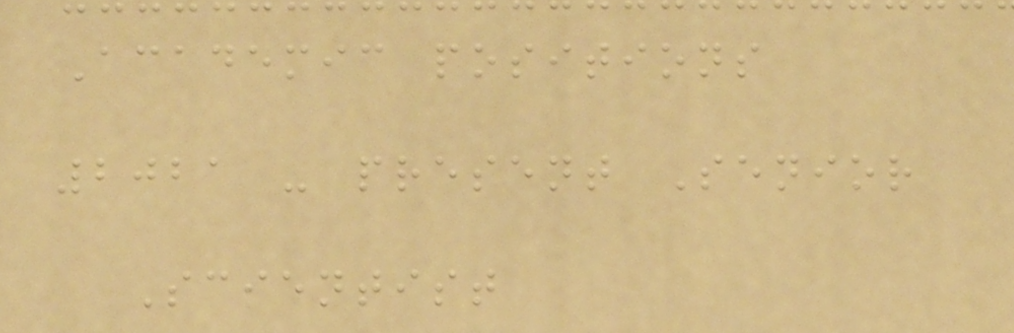Academic positions
2021 - present Senior
Scientist
